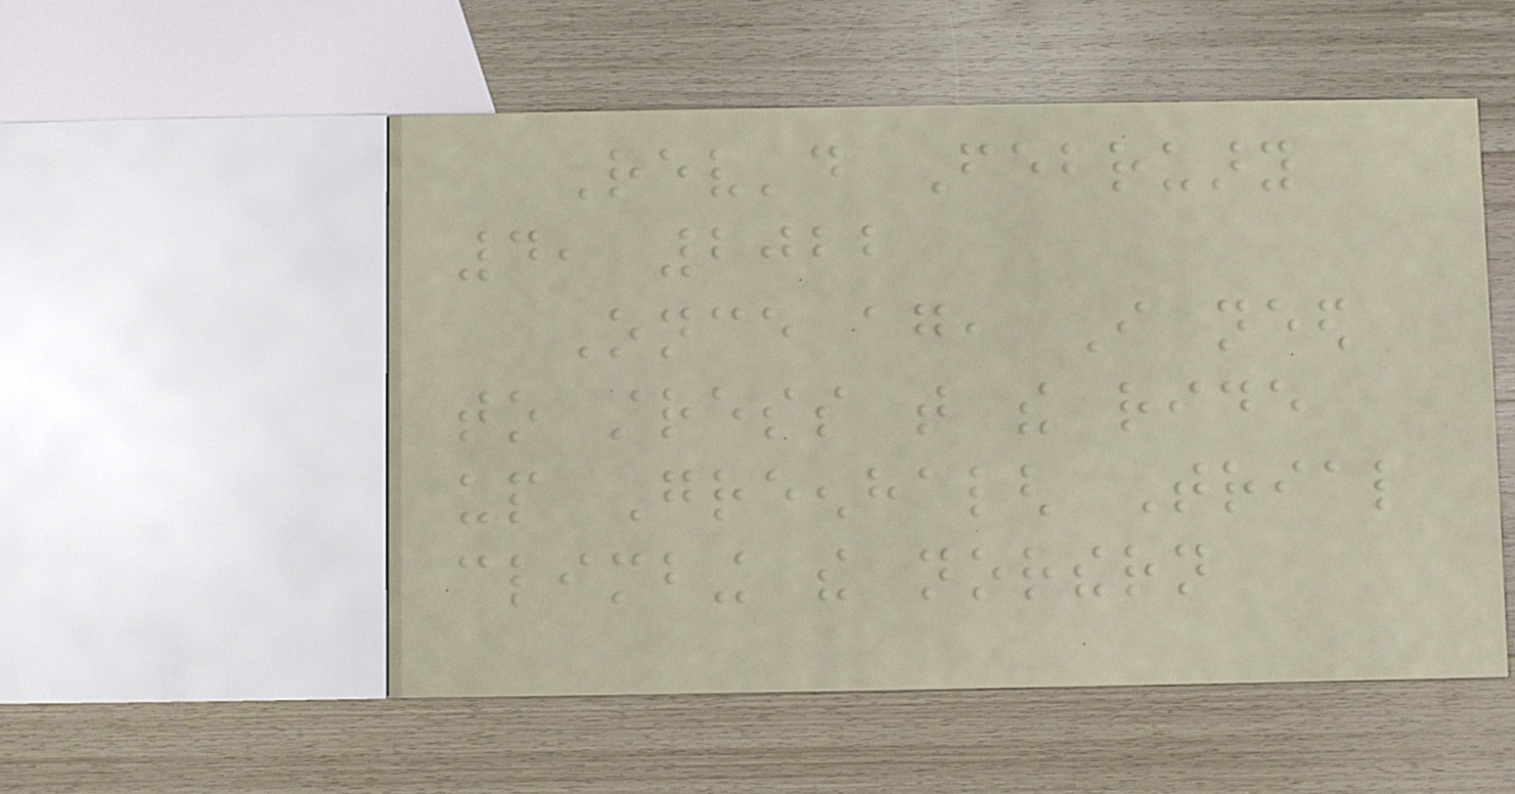Rev'd February
4, 2022
Once again, I need
to stress that the ride
up Greenhalgh Trial
climbing the northern
